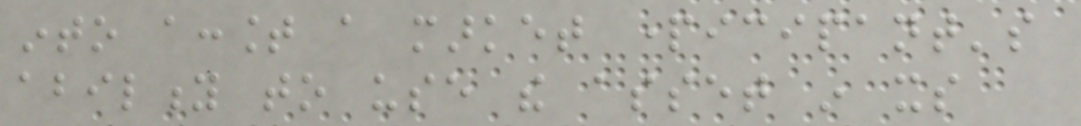into account a market participant's
ability to use the asset in its
